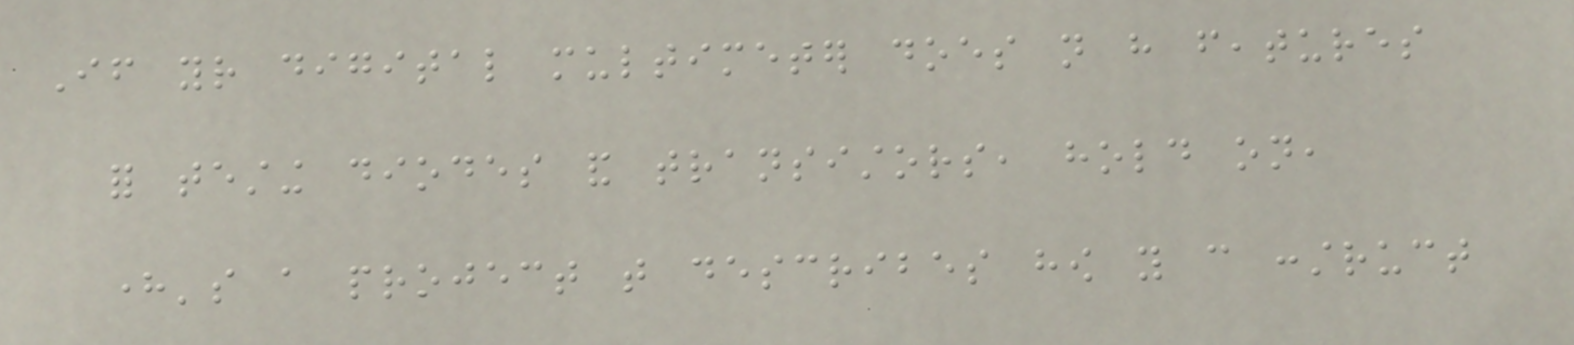If your digital multimeter does not have features
for testing diodes and transistors, hold on,
here's a project that describes how you can construct
